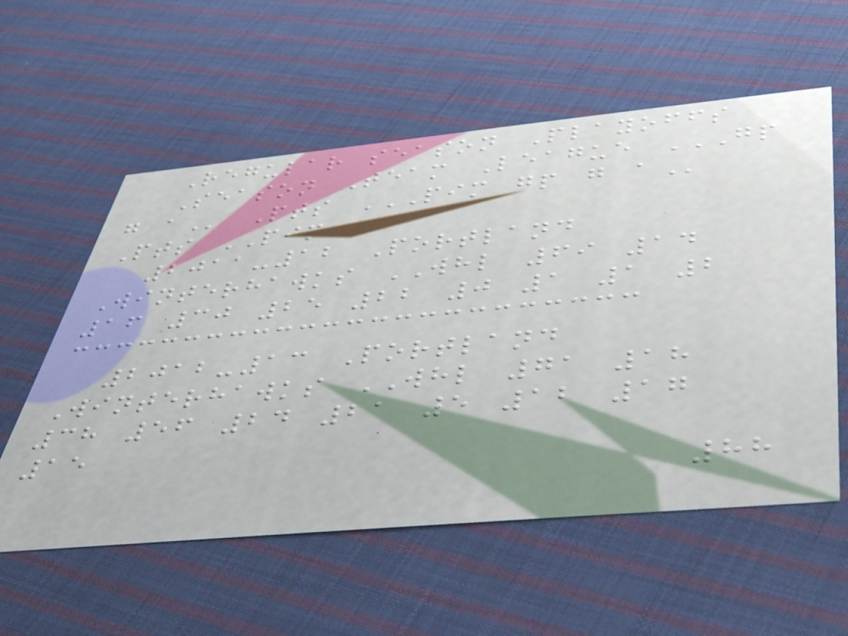Regular season Playoffs
Season Team League GP
G A Pts PIM GP G A
Pts PIM
2011-12 Portland
Winterhawks WHL 69 14
16 30 25 22 0 1 1 2
2012-13 Portland
Winterhawks WHL 71 18
38 56 24 21 5 12 17
15
88
